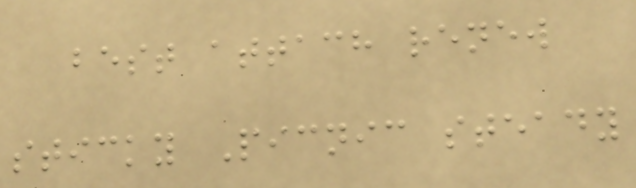best attach renew
sticky Picnic steady
